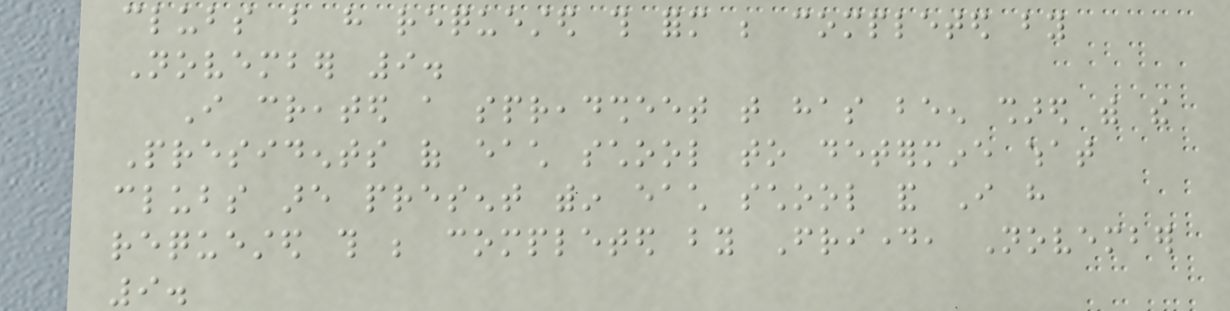clubs but have requested this form be completed by
November 9.
I created a spreadsheet that has been shared with the
Presidents of each school to determine what
clubs are present within each school and I have
requested this be completed by Friday, November
9.
